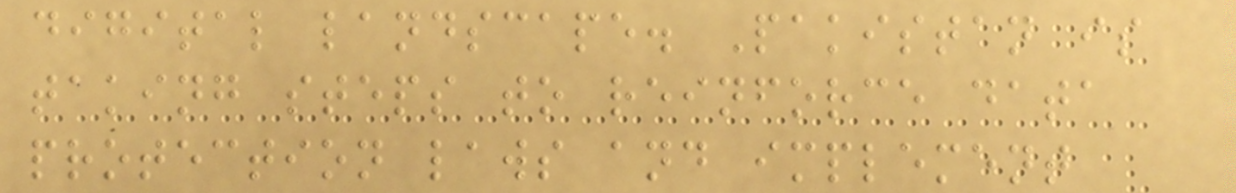digital landscape. Pakistan is
taking steps to reinforce data
protection laws and implement
